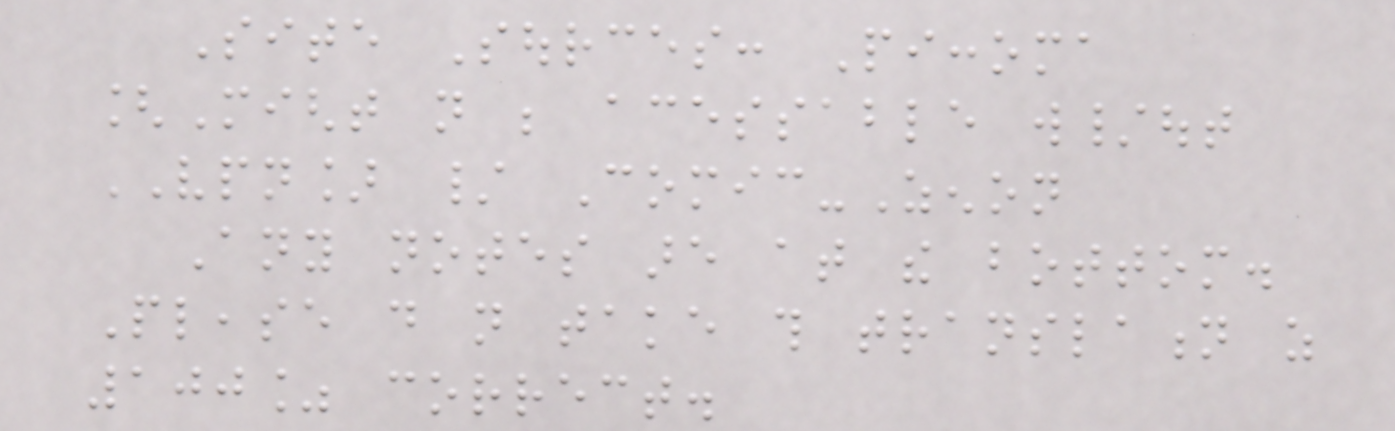Site Sources: Piccoma
[Might not be acessable w/out
VPN] / Comic-Zenon
Any notes are at the bottom.
Please do not take this translation as
100% correct.
